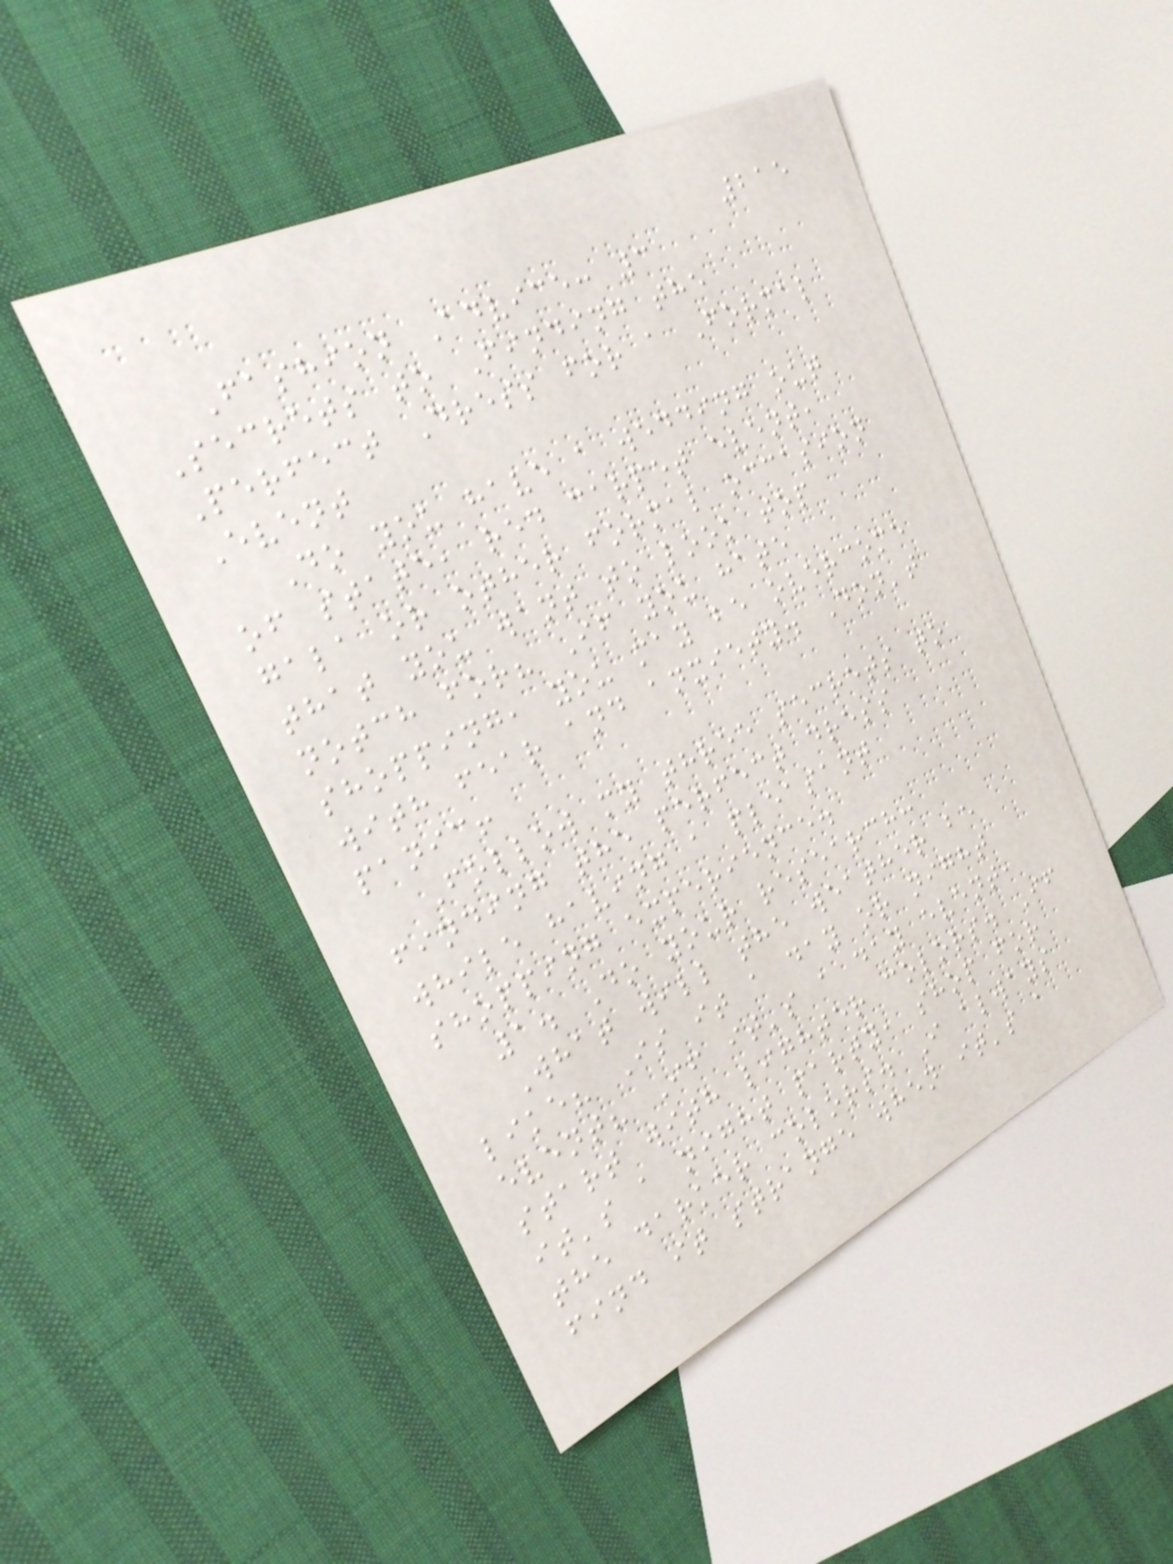215
Fashion Advice: 3
Secrets to Finding the
Perfect Dress for a Formal
Event
Do you have a wedding out
of state, red carpet event,
gala or other formal occasion
that you want to look top
notch for? If you hate
shopping, you may be overcome
with fear and anxiety. Don't
panic!
Follow my three secrets to
finding the perfect dress
while having a pleasant
shopping experience.
1. Do your research:
What will the weather be
like? Is it a day or night
event? If it's a day event,
start with lighter colors. If
it's a night party, shop for
the darker colors. I always
find it strange when it's a
